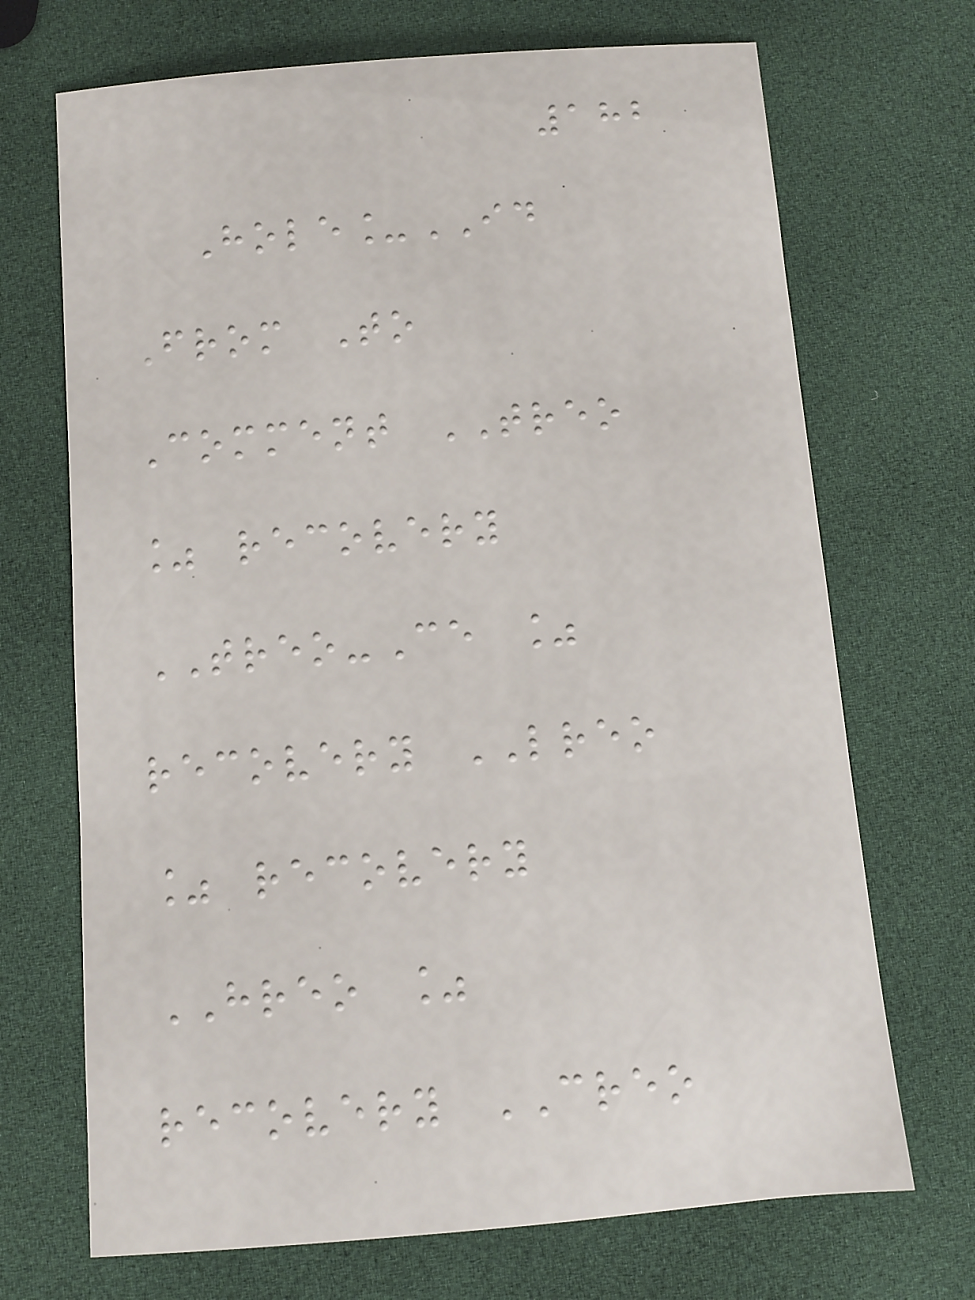182
Hole_ID
From To
Comment TREO
% recovery
TREO-Ce %
recovery LREO
% recovery
HREO %
recovery CREO
